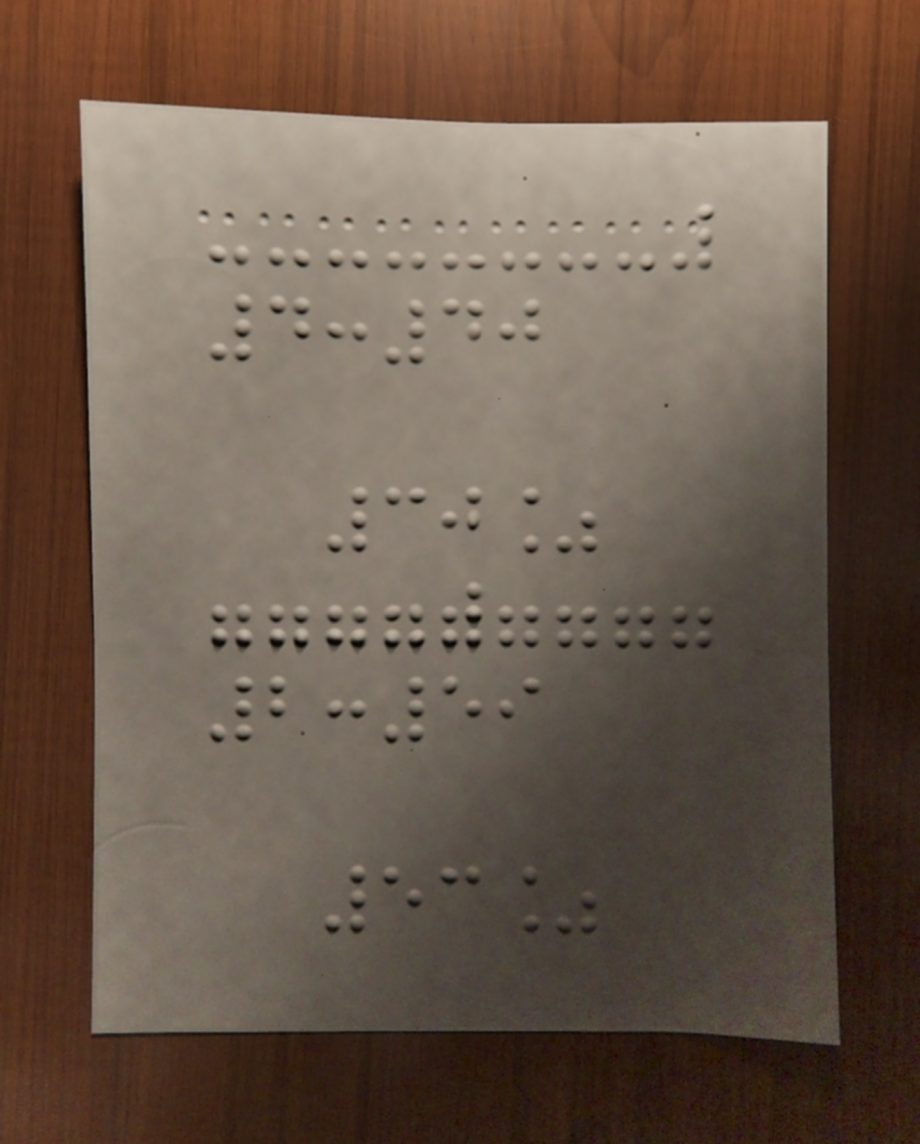4:40
30%
2:59
53%
